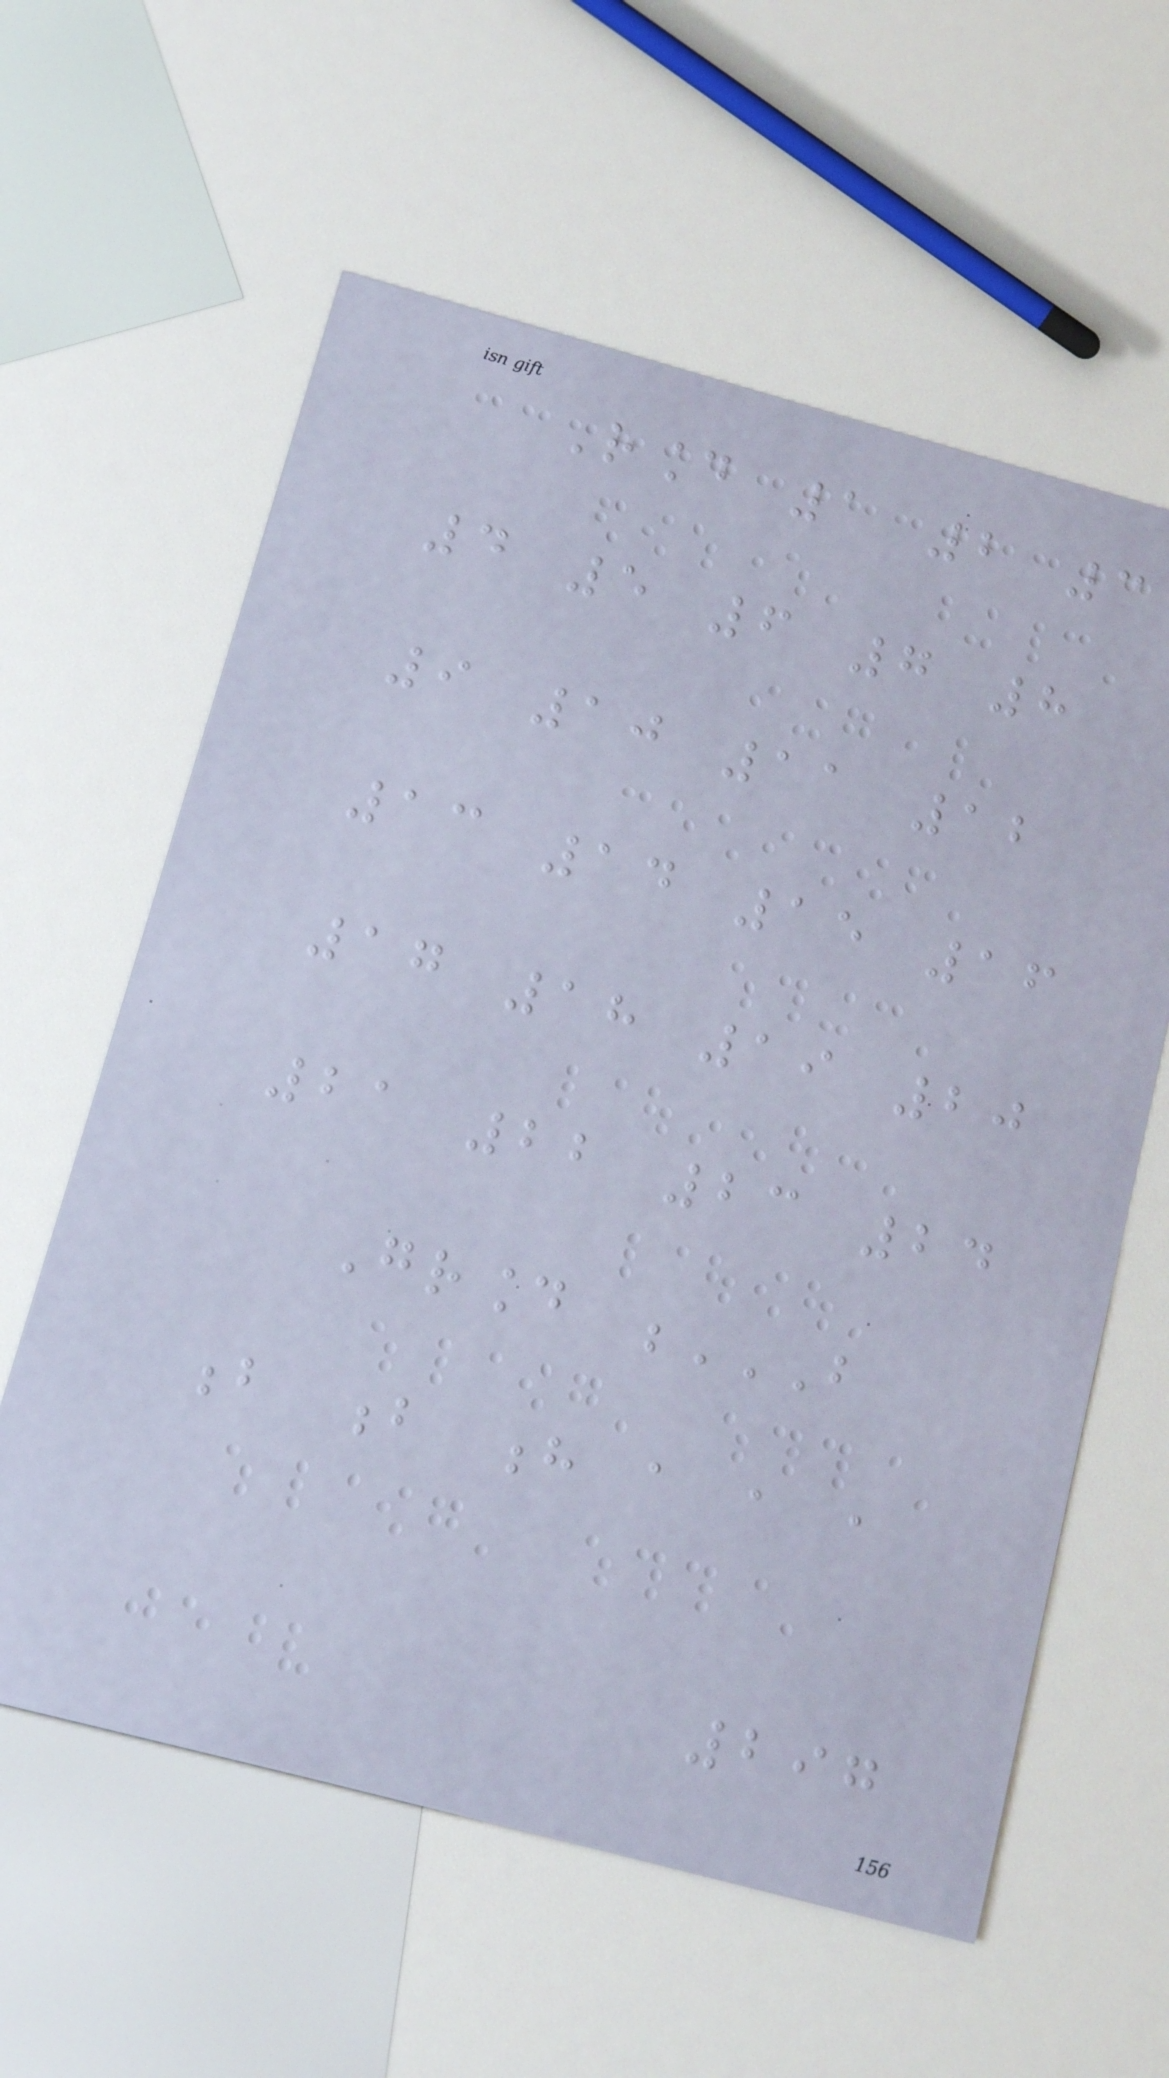Round 1 2 3
4 5 6 7 8
9 10 11 12
13 14 15 16
17 18 19 20
21 22 23 24
Ground B
B B H A A A
297
